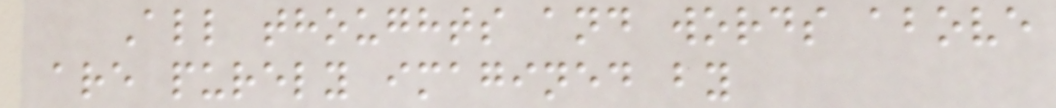All thoughts and words above
are purely imagined by
